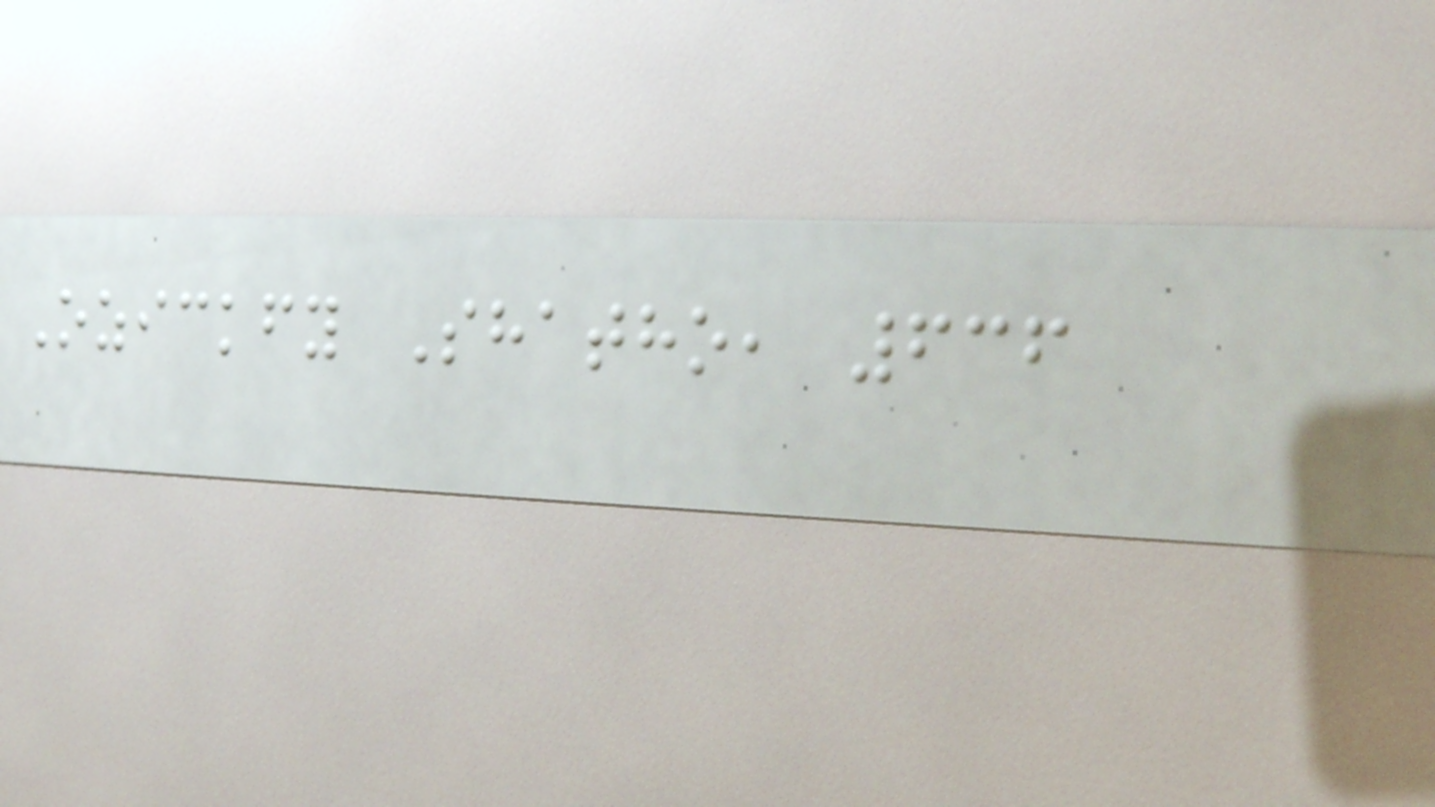Ozickfy Shatho, 636
